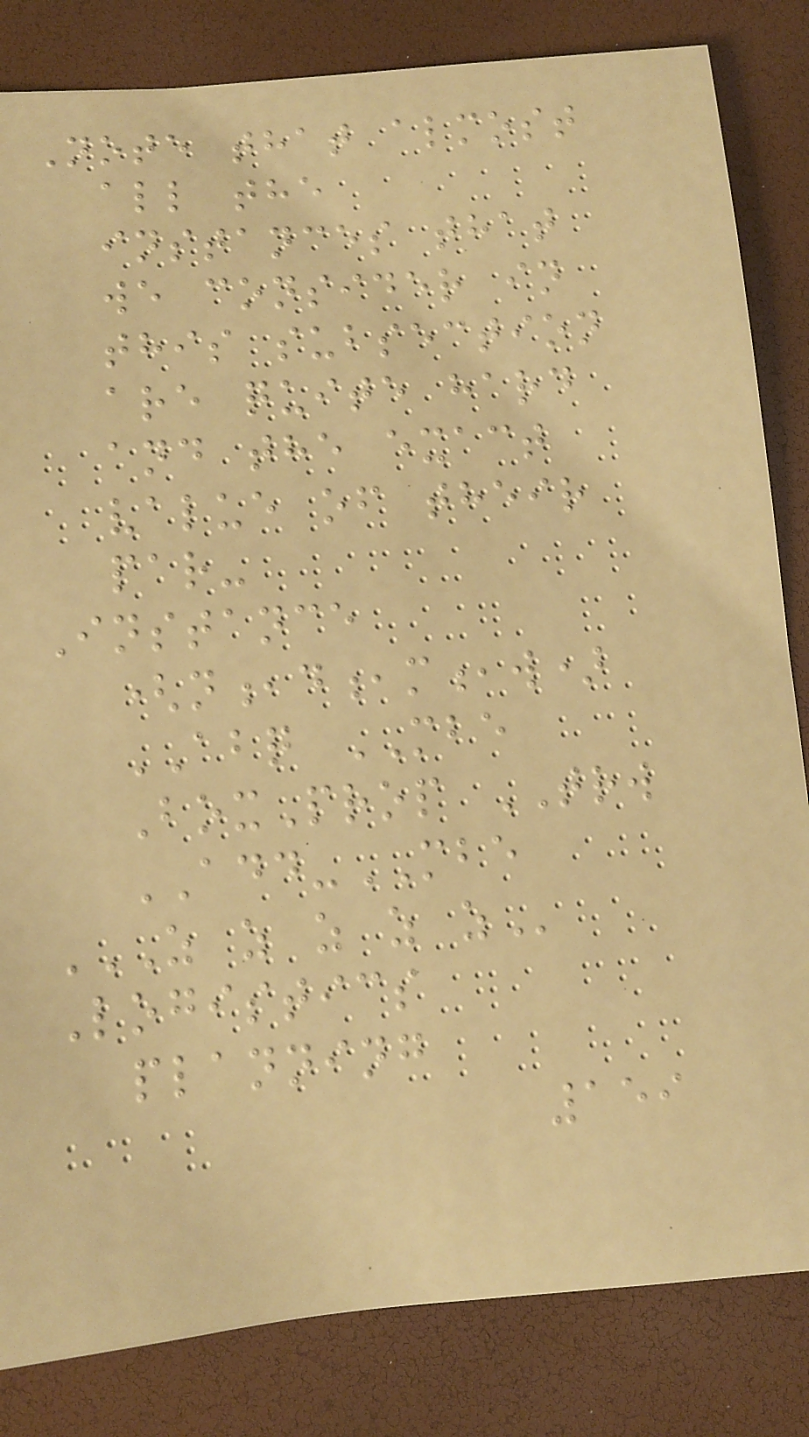Note that almost
all the
instances that
we consider in
this subsection
are quite hard
and the exact
value of their
par-
Instance
(n,d,m,w)
ABQ MBE
BoxProp TRW
ADD-MBE
Z Z Z Z Z
Logistics
planning
159
